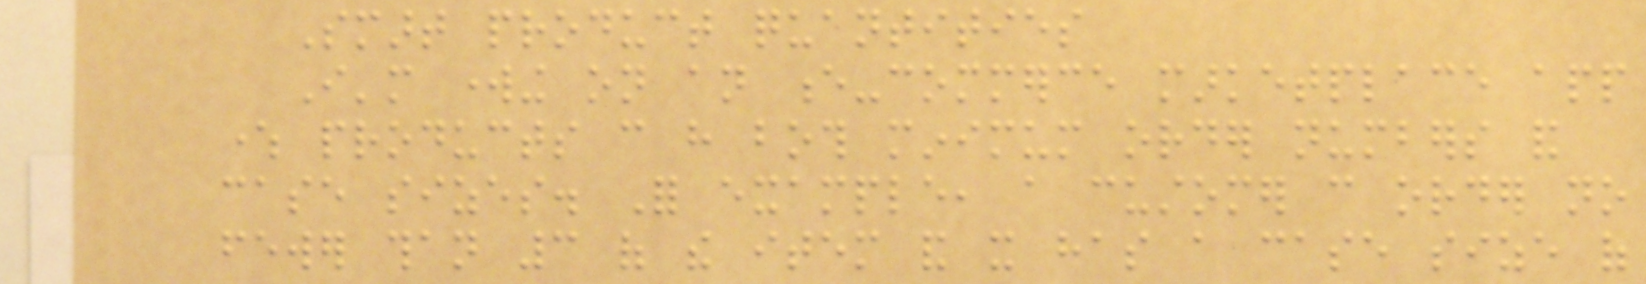Smart product quantities
I'm working on an e-commerce marketplace app
where products can have both minimum order numbers and
case sizes. For example, a customer can order no
fewer than 3 of the item and it has a case size of
